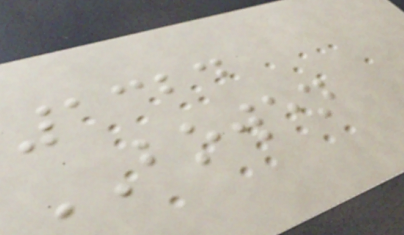1324
BOWEN
